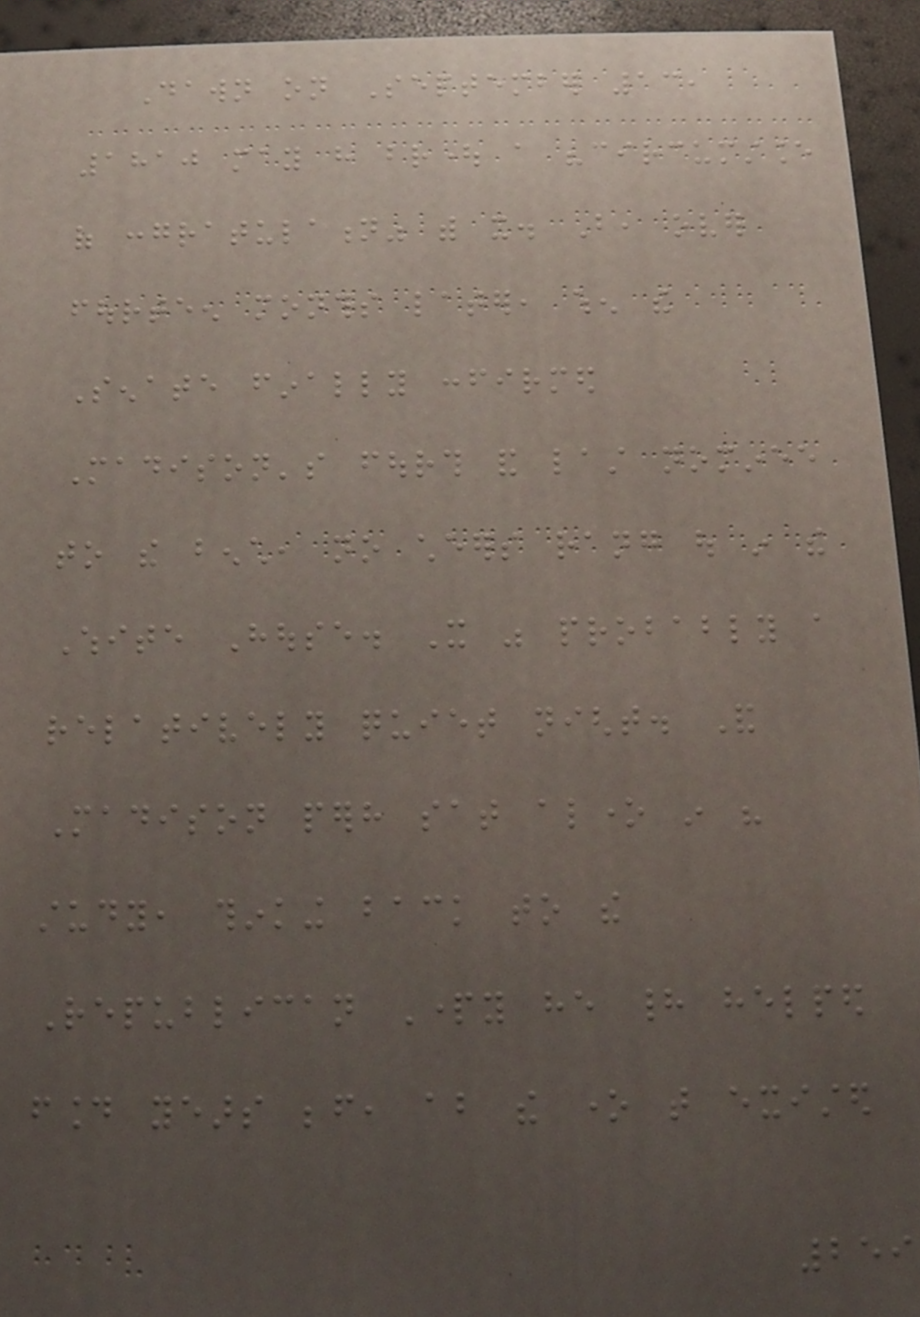Dawn on September 13,
1810 may have brought a "circumstance
of congratulation" with it. But, over
fourteen months later, when the
Senate finally confirmed
Madison's fourth and last nominee
to the bench, no cheers rang out in the
White House. It was probably a
relatively quiet night. And
Madison perhaps sat alone in his
study, thinking back to the
Republican Party he had helped
found years before, about the one that existed
259
